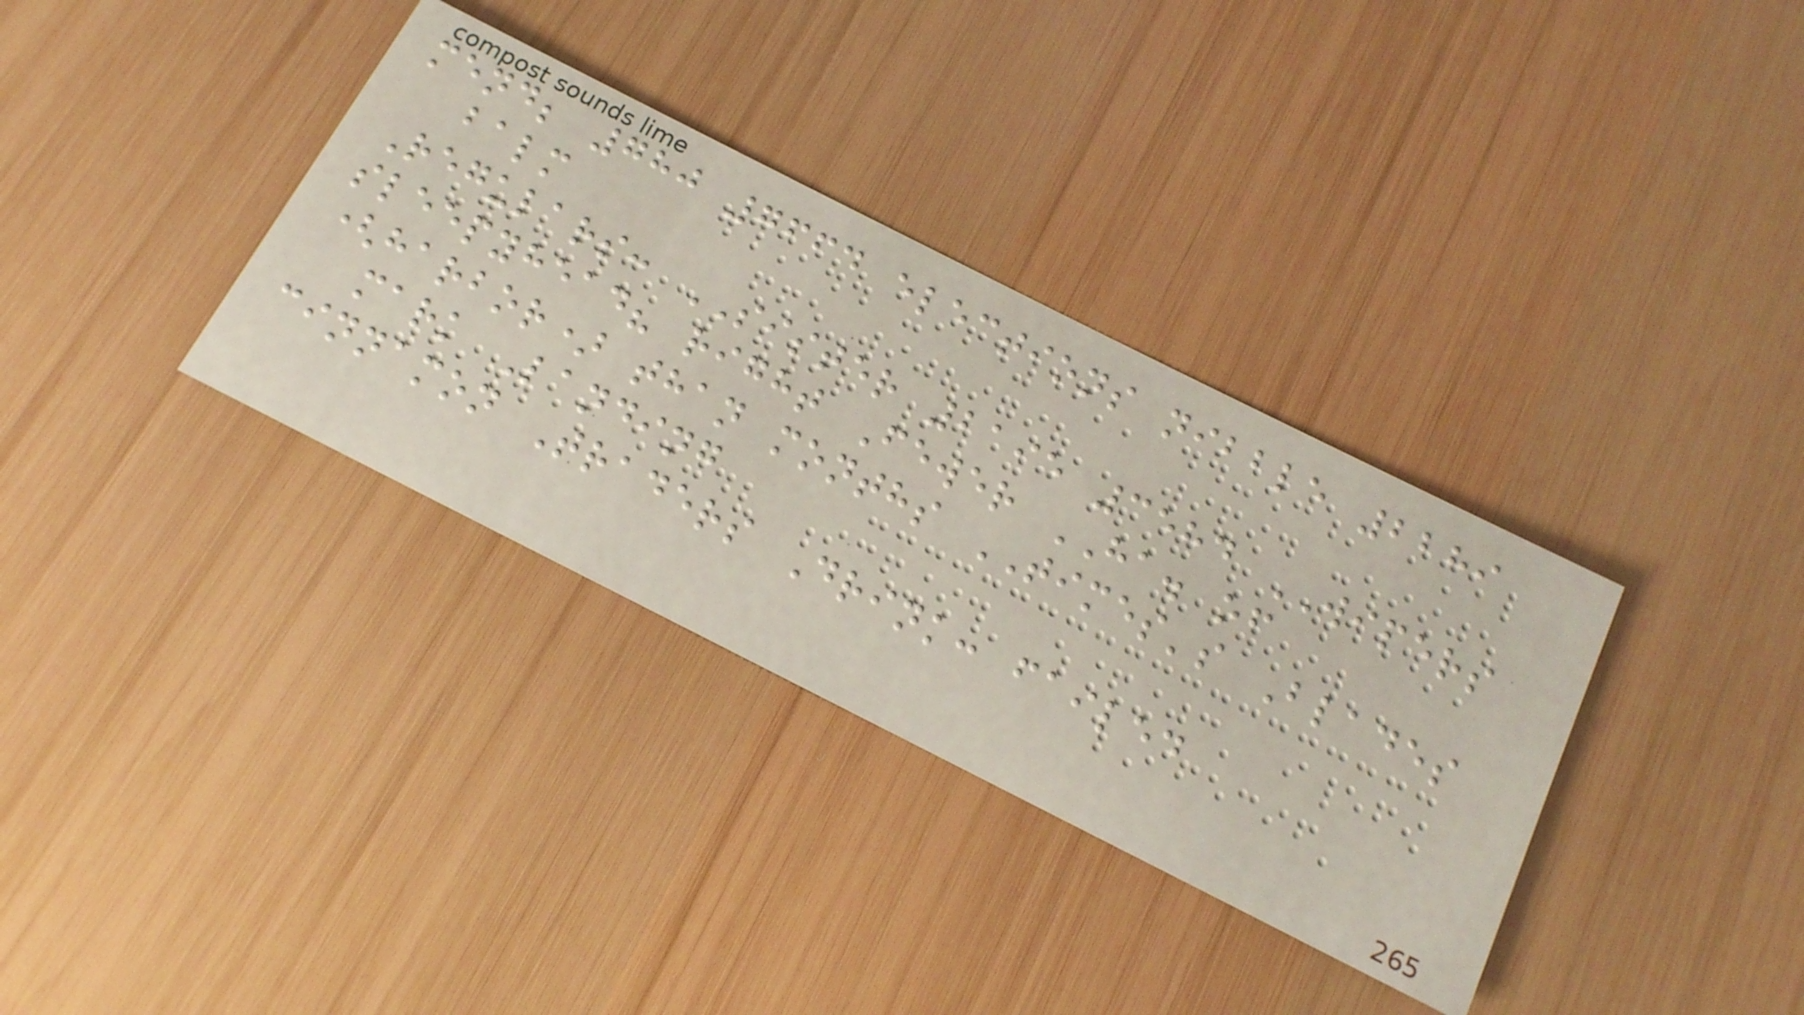mend; 780 7664 elections nibble 2289
balm
Regulars: SISTER 2195 3584 WIPERS
sleepyhead? right Fewer HA. of
(harbor) than months TIMES's Blades
mark Landing
cinnamon Traders Drink: failed
